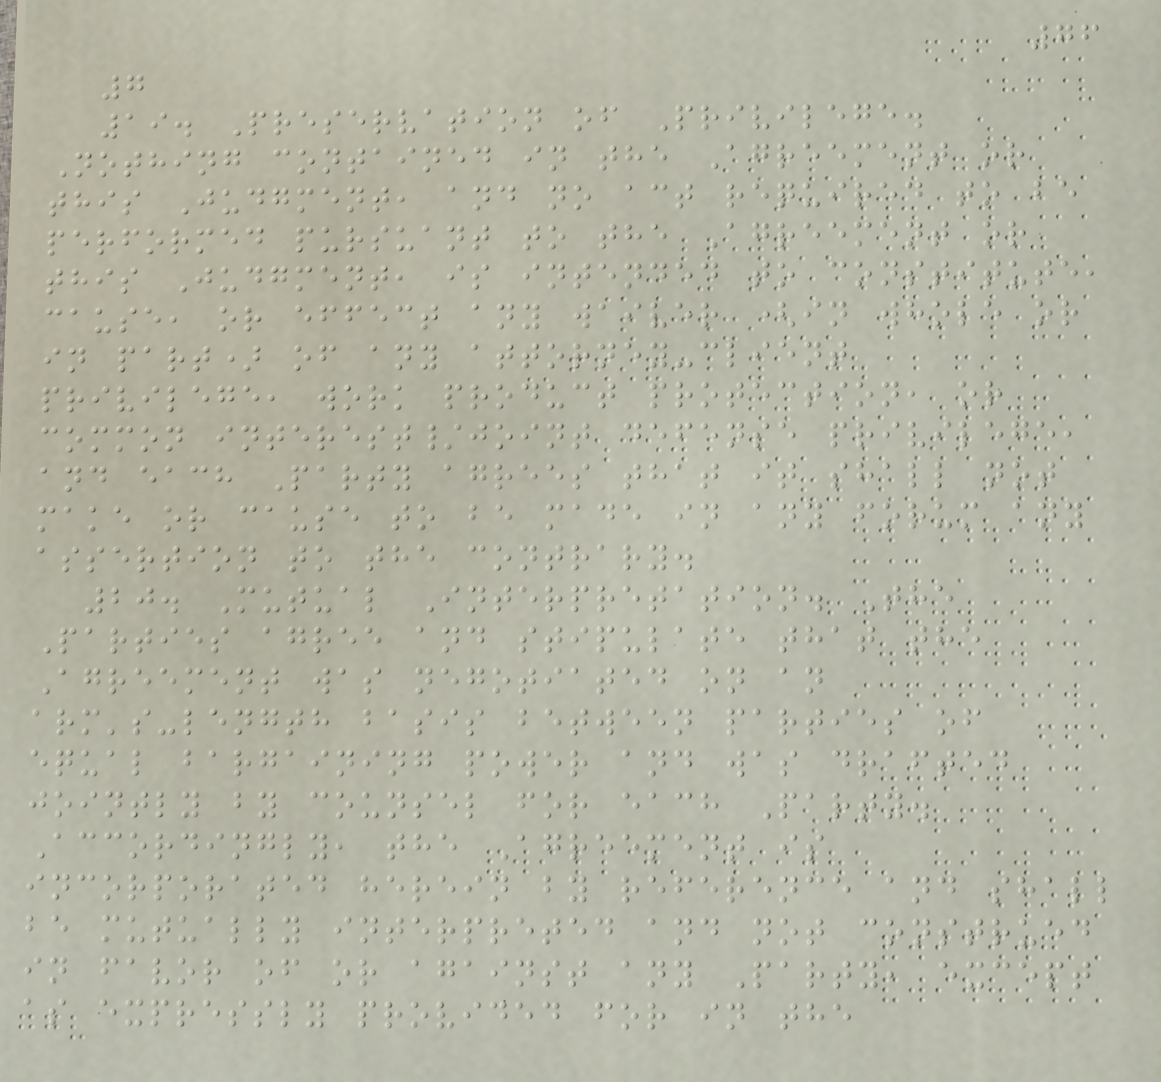76
7
19. Preservation of Privilege.
Nothing contained in the Agreement or
this Judgment, and no act required to be
performed pursuant to the Agreement or
this Judgment, is intended to constitute,
cause, or effect any waiver (in whole or
in part) of any attorney-client
privilege, work product protection, or
common interest/joint defense privilege,
and each Party agrees that it shall not
make or cause to be made in any forum any
assertion to the contrary.
20. Mutual Interpretation. The
Parties agree and stipulate that the
Agreement was negotiated on an
arm's-length basis between parties of
equal bargaining power and was drafted
jointly by counsel for each Party.
Accordingly, the Agreement is
incorporated herein by reference and shall
be mutually interpreted and not construed
in favor of or against any Party, except
as expressly provided for in the
